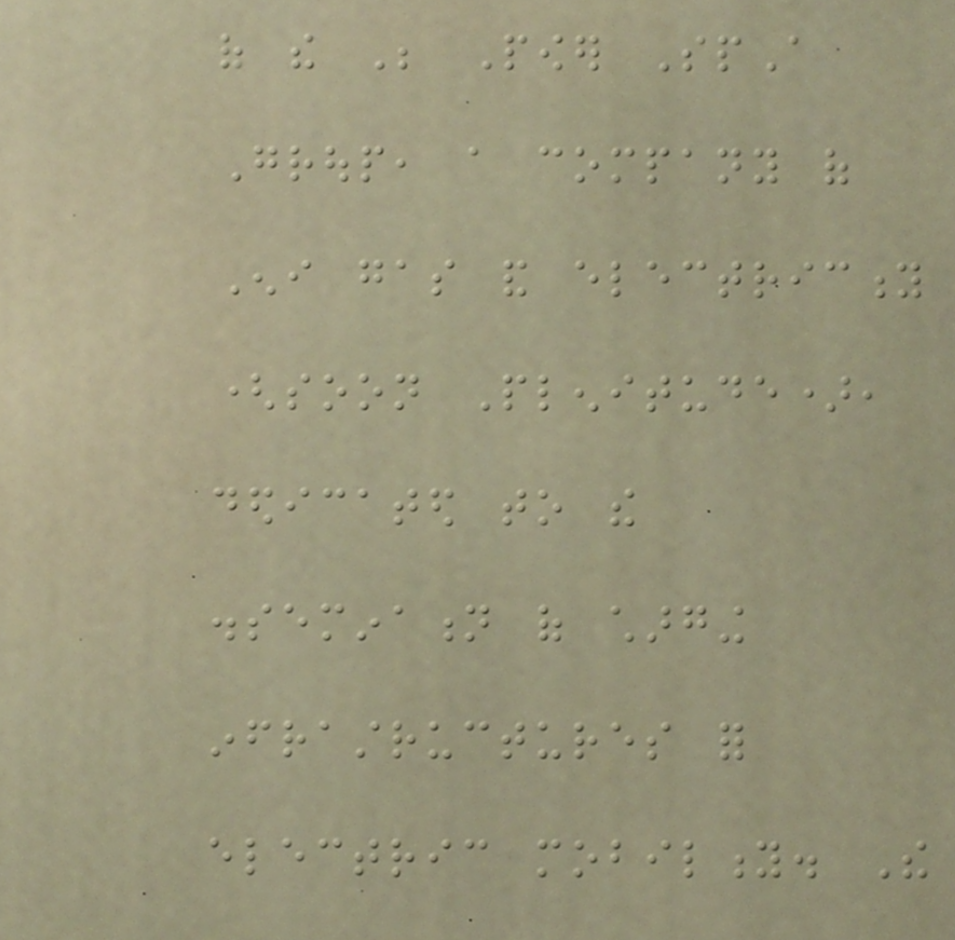of the Be Power SpA
Group, a company of
Eni gas and electricity
(soon Plenitude),
dedicated to the
dissemination of charging
infrastructures for
electric mobility. The
